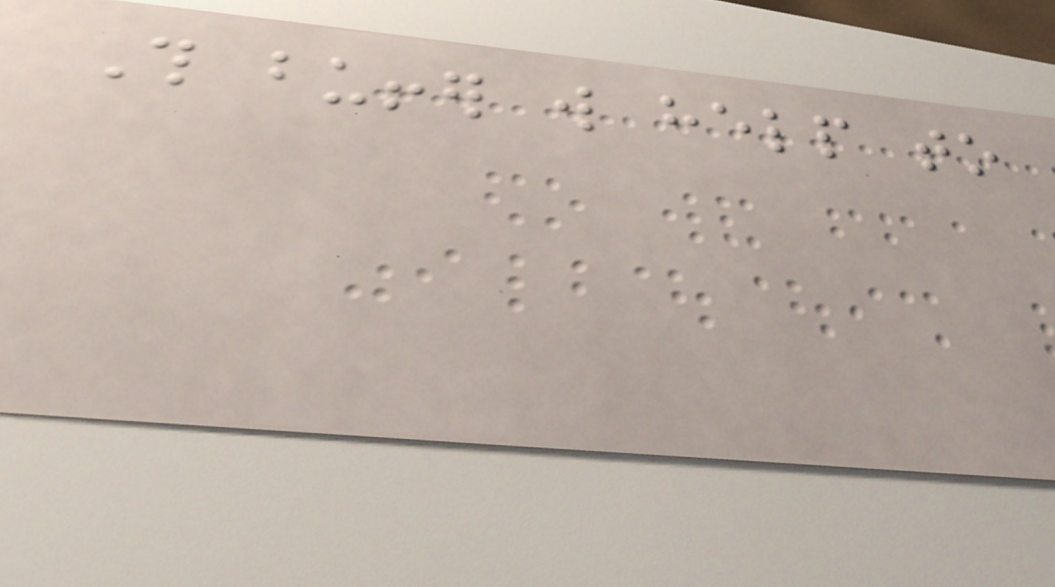This buffer will help to
